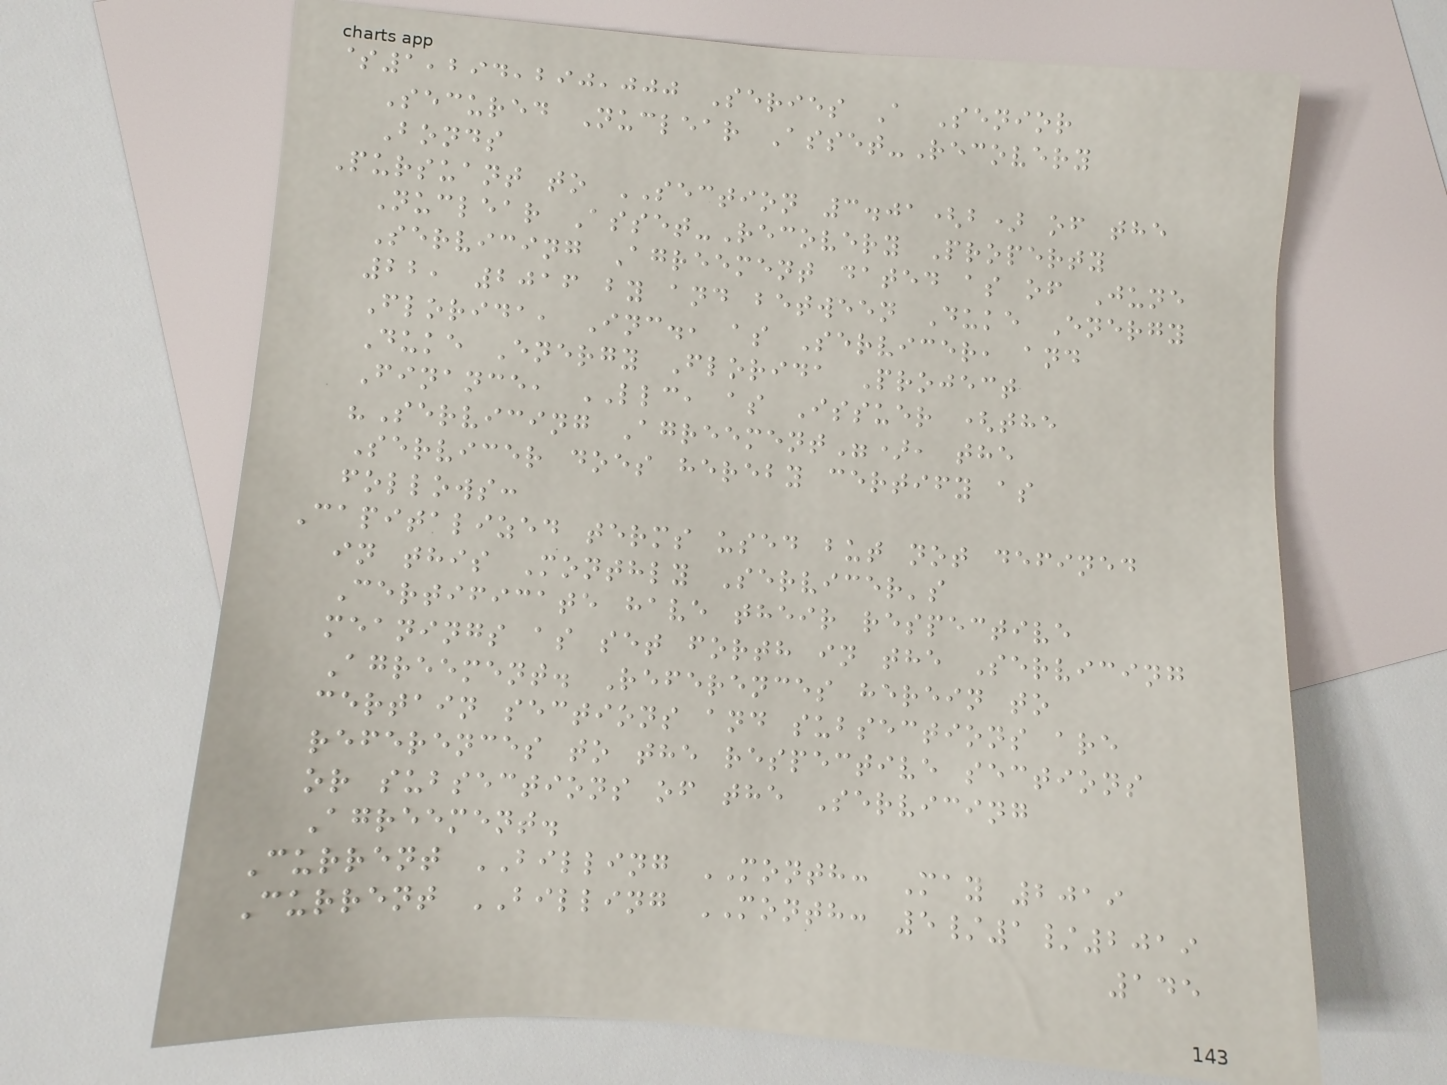$1,294,290,000 Series A Senior
Secured Nuclear Asset-Recovery
Bonds
Pursuant to SECTION 3.01(b) of the
Nuclear Asset-Recovery Property
Servicing Agreement dated as of June
22, 2016 by and between Duke Energy
Florida, Inc., as Servicer, and
Duke Energy Florida Project
Finance, LLC, as Issuer (the
"Servicing Agreement"), the
Servicer does hereby certify as
follows:
Capitalized terms used but not defined
in this Monthly Servicer's
Certificate have their respective
meanings as set forth in the Servicing
Agreement. References herein to
certain sections and subsections are
references to the respective sections
or subsections of the Servicing
Agreement.
Current BILLING MONTH: May 2019
Current BILLING MONTH: 5/1/2019
145
